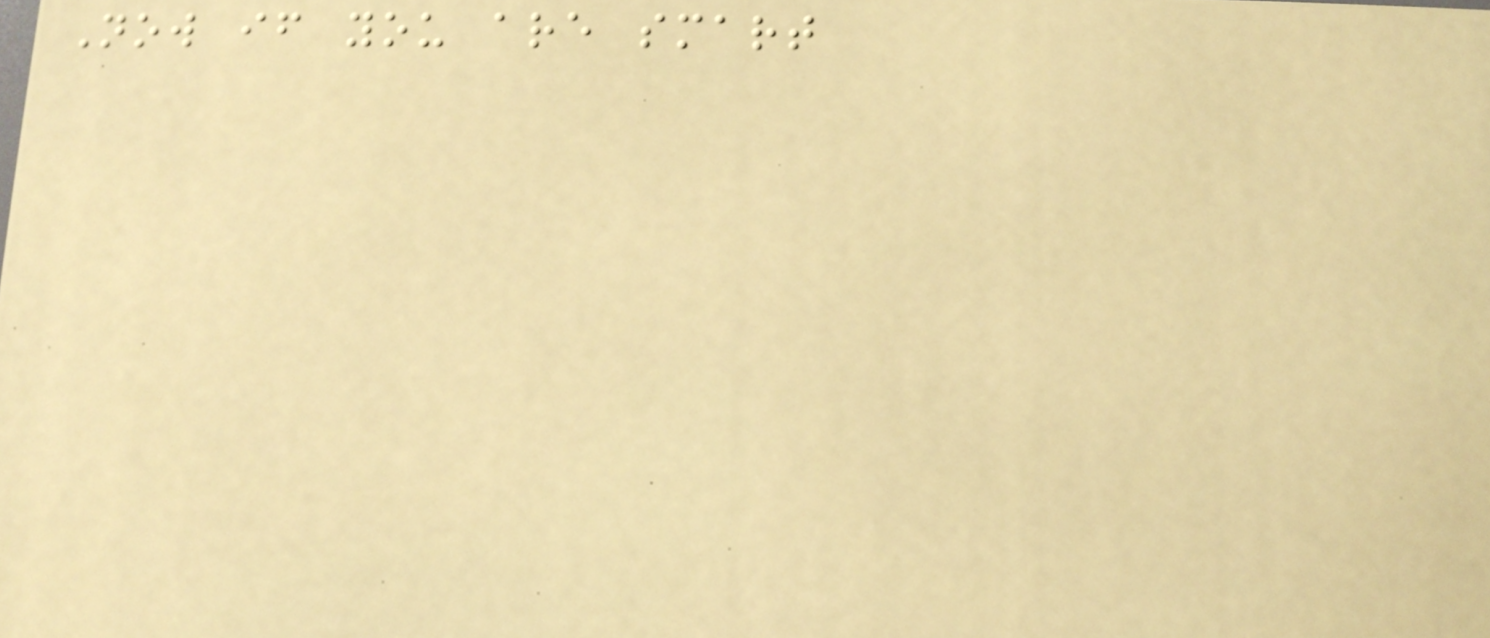Now if you are smart
